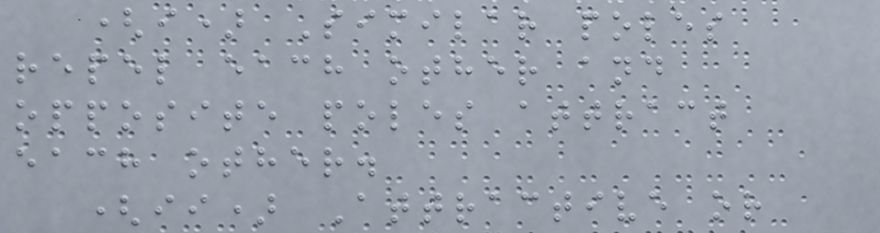(i) Similar poles
repel each other and
opposite poles attract
each other.
(ii) Attractive or
